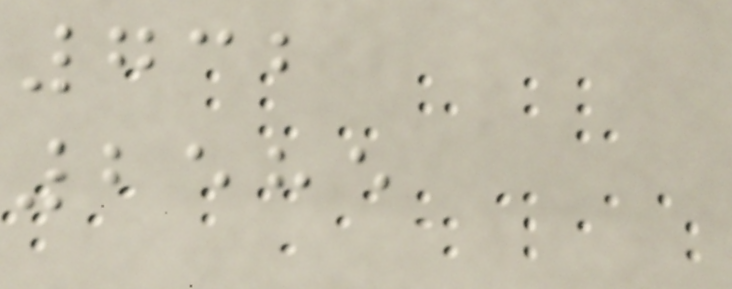732
2585
